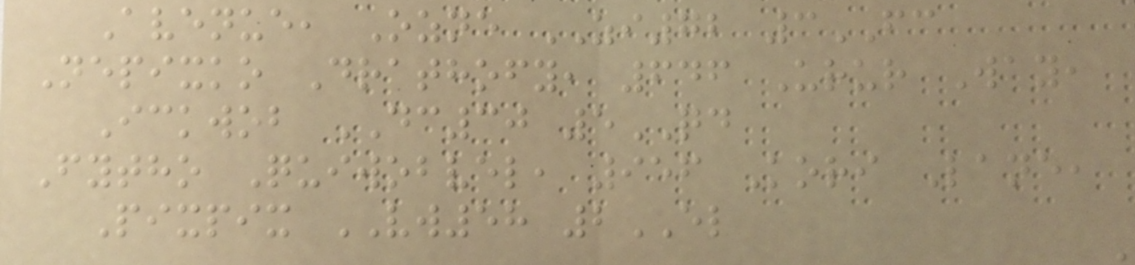Avenue, Ozne ZI72 3FC
Nepixko Drathofy, 646 Urur Way,
Ickwob DC30 5QD
Fytho Quiwobvel, 956 Kori Lane,
Pixpix VW58 2EL
